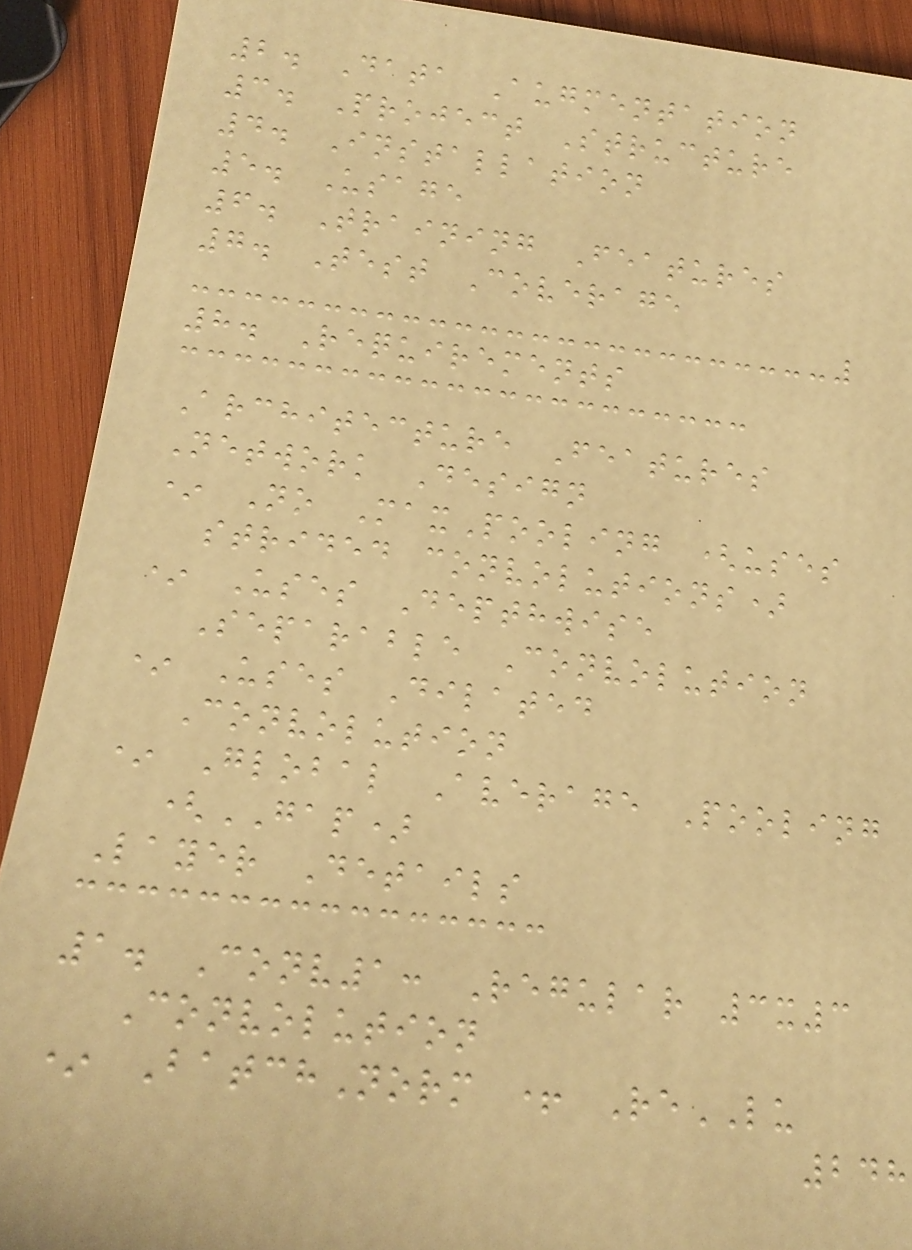2. Data Augmentation
3. Project Structure
4. Installation
5. Usage
6. Training Features
7. Test Coverage
8. Requirements
Architecture Features
Network Design
* No MaxPooling (uses
strided convolutions)
* Uses Depthwise
Separable Convolution
* Uses Dilated
Convolution
* Global Average Pooling
(GAP)
Layer Details
1. Conv1: Regular 3x3
Convolution
* BatchNorm + ReLU
248
